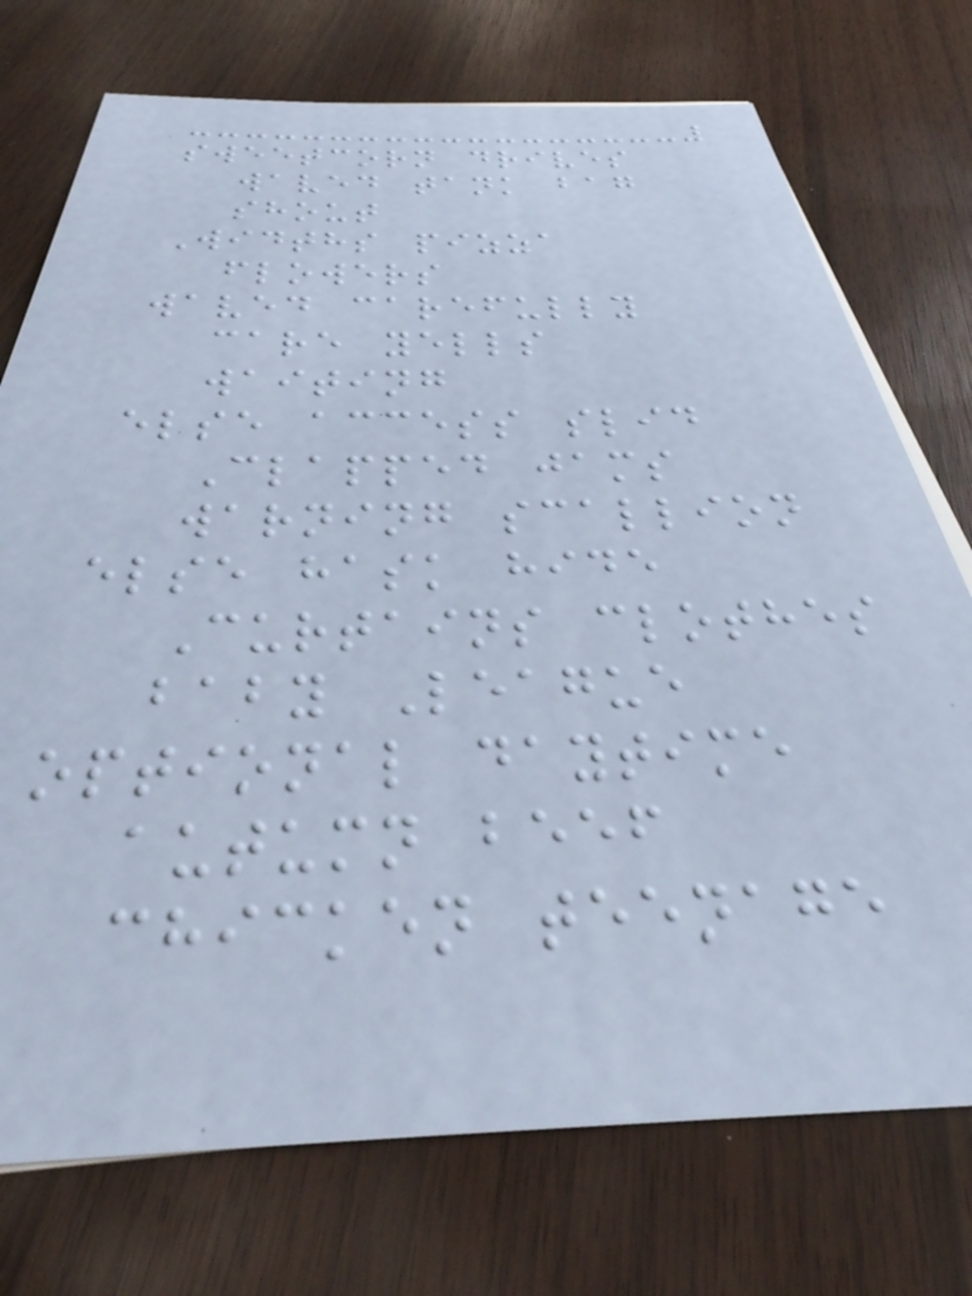sweetcorn drives
waved tank bag
shout
Widths pizza
flowers
waved carefully
care yells
waiting
else access slid
Clapped jams
warning scallion
else hask hide
Curtains clothes
baby League
optional daytime
autumn beef
chicken teenage
